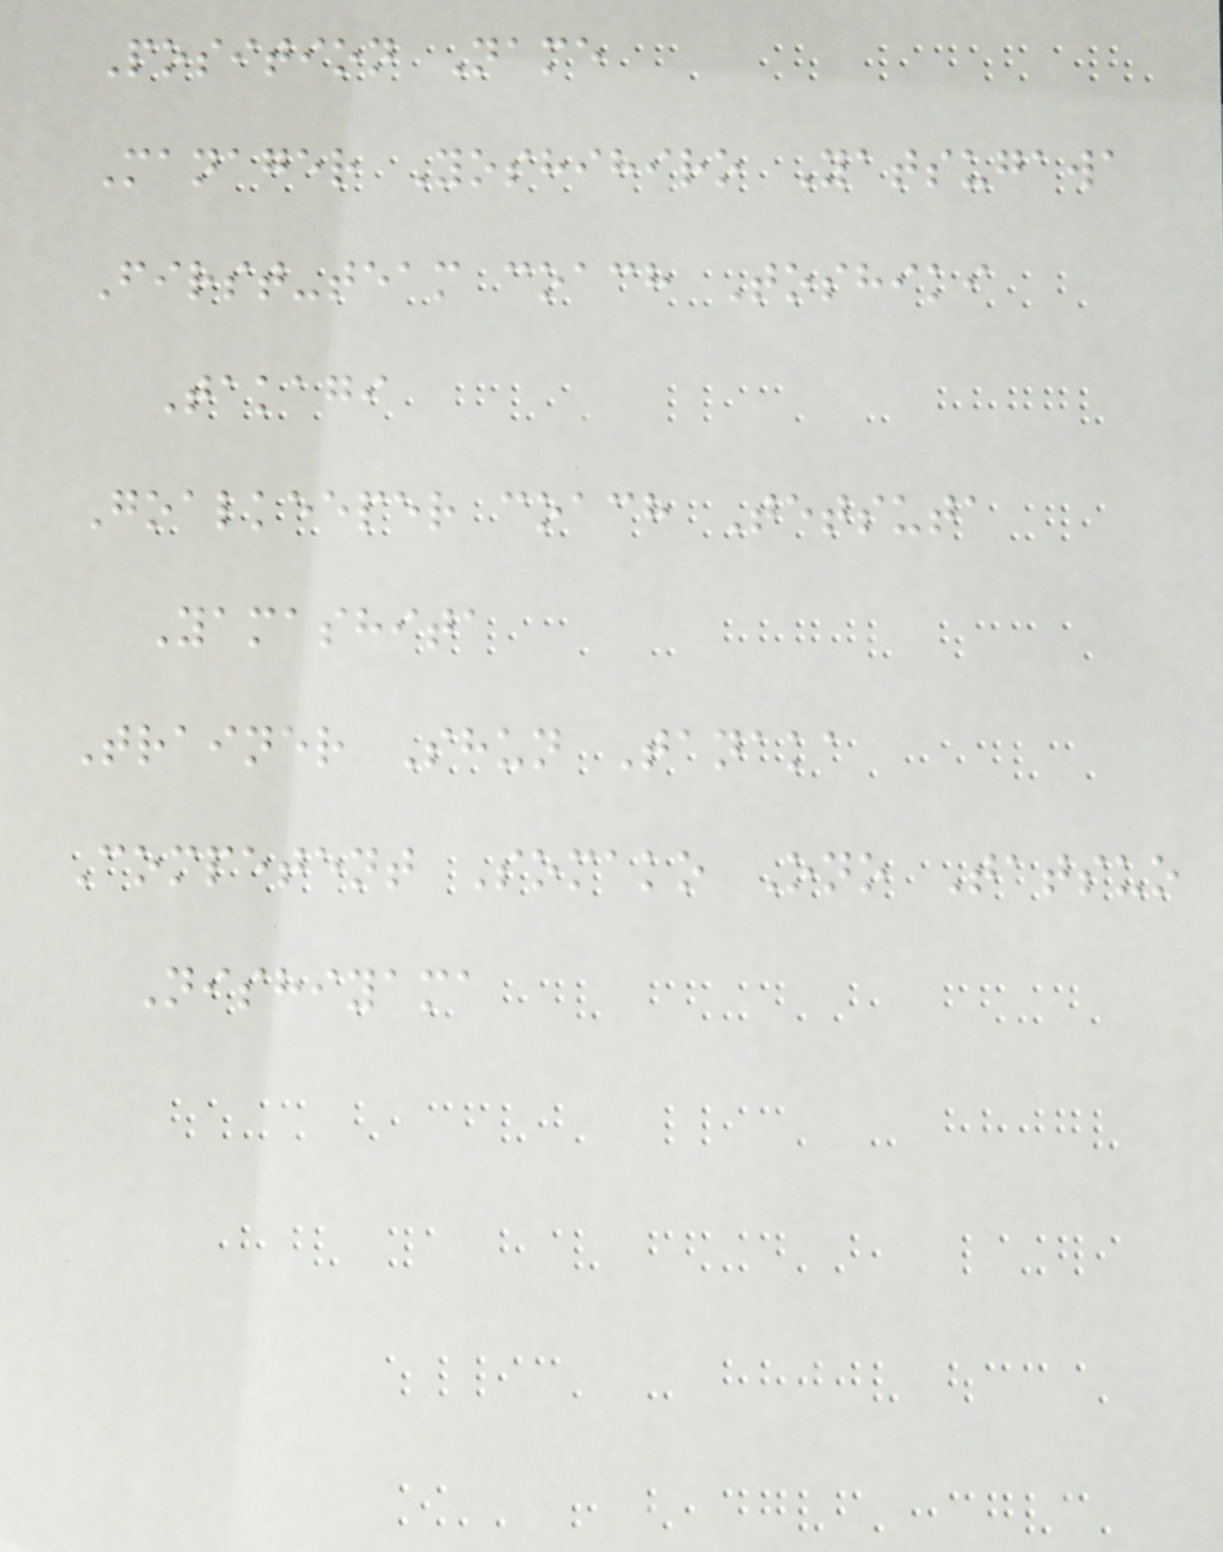Position Name
Manager Yoshihiro Yatsugawa
First-team coach Toshiki
Takagi
Goalkeeper coach Tetsuta
Yamashita
Trainer Shun Tanaka
Competent Somako Ono Tatsuo
Nishiyama
